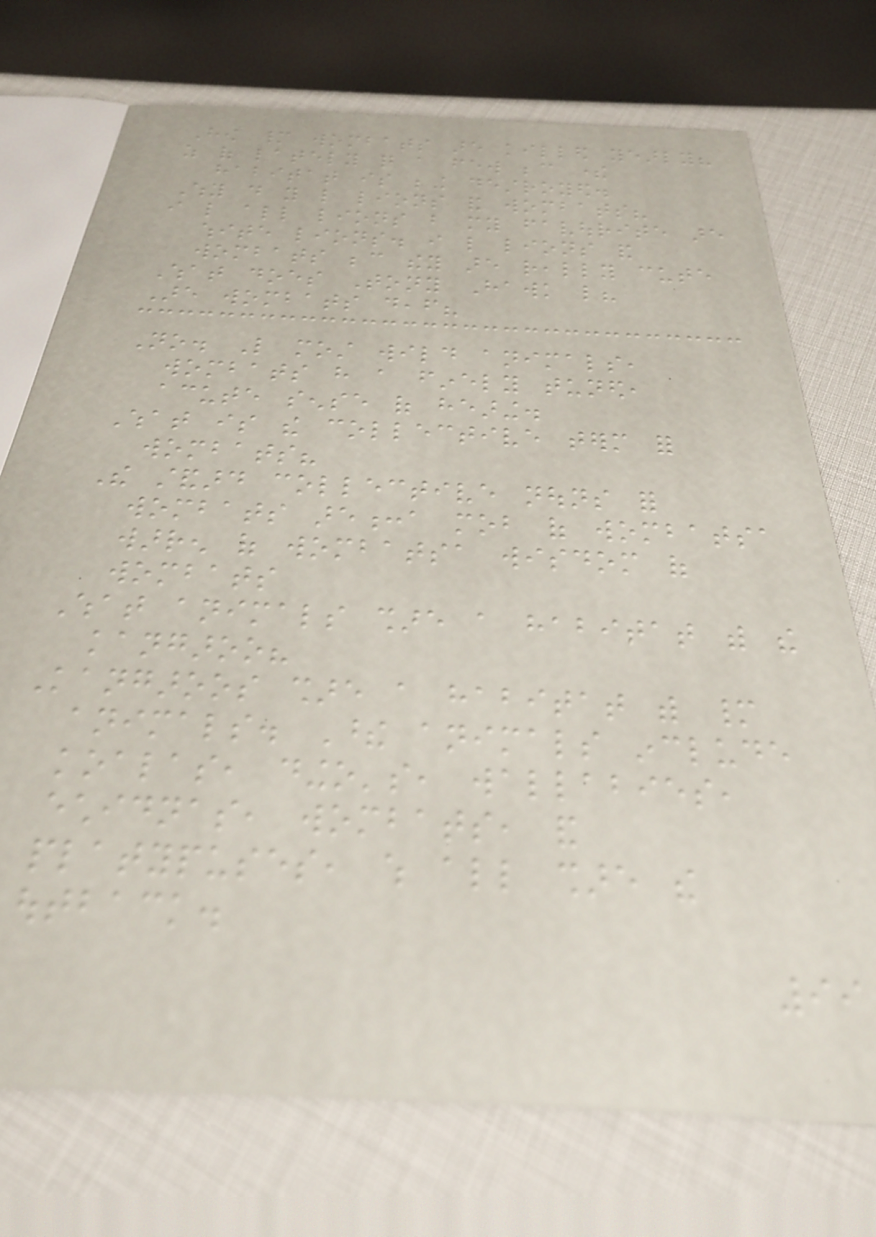How many wombats are killed yearly?
as of lately quite a few because there
habitat is being destroyed.
Why do you like lions and wombats?
i like all lions but my favourite are
white lions. i like lions and
wombats because they are really cute
What does Tony Hawk like?
Are wombats deaf?
No. Like most wild animals,
wombats have a finely tuned,
acute sense of hearing.
What is the collective term for
wombats?
The standard collective nouns for
wombats are:a mob of wombatsa
warren of wombatsa wisdom of
wombats
What animals share a habitat with the
kangaroo?
Kangaroos share a habitat with many
animals. These animals include
koalas, dingo's, wallabies,
echidnas, wombats, and
platypuses, which all share the
outback.
99
